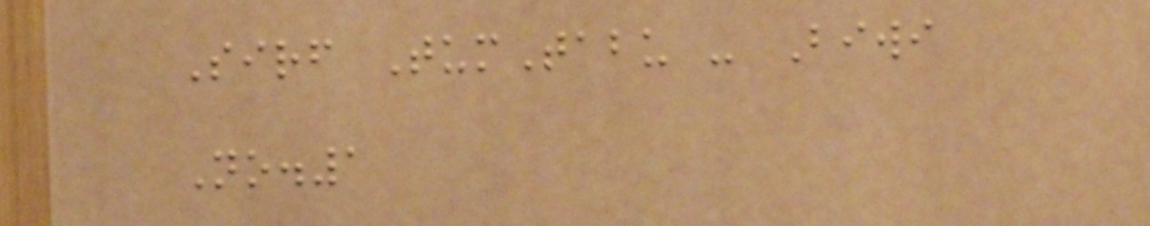Sirf TumTabu - Biwi
No.1
